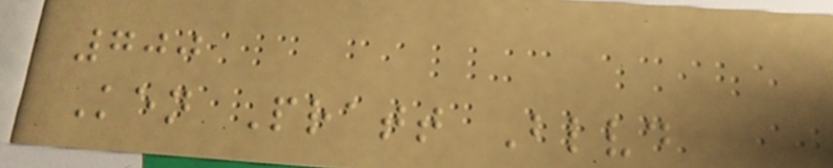700
Ken Pratt Blvd
